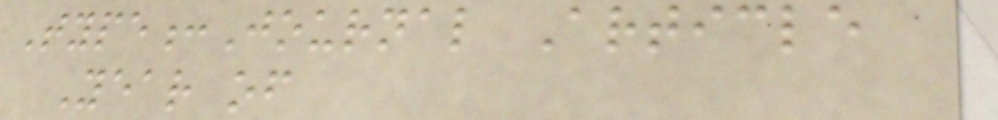Type:Journal Article
Year of
